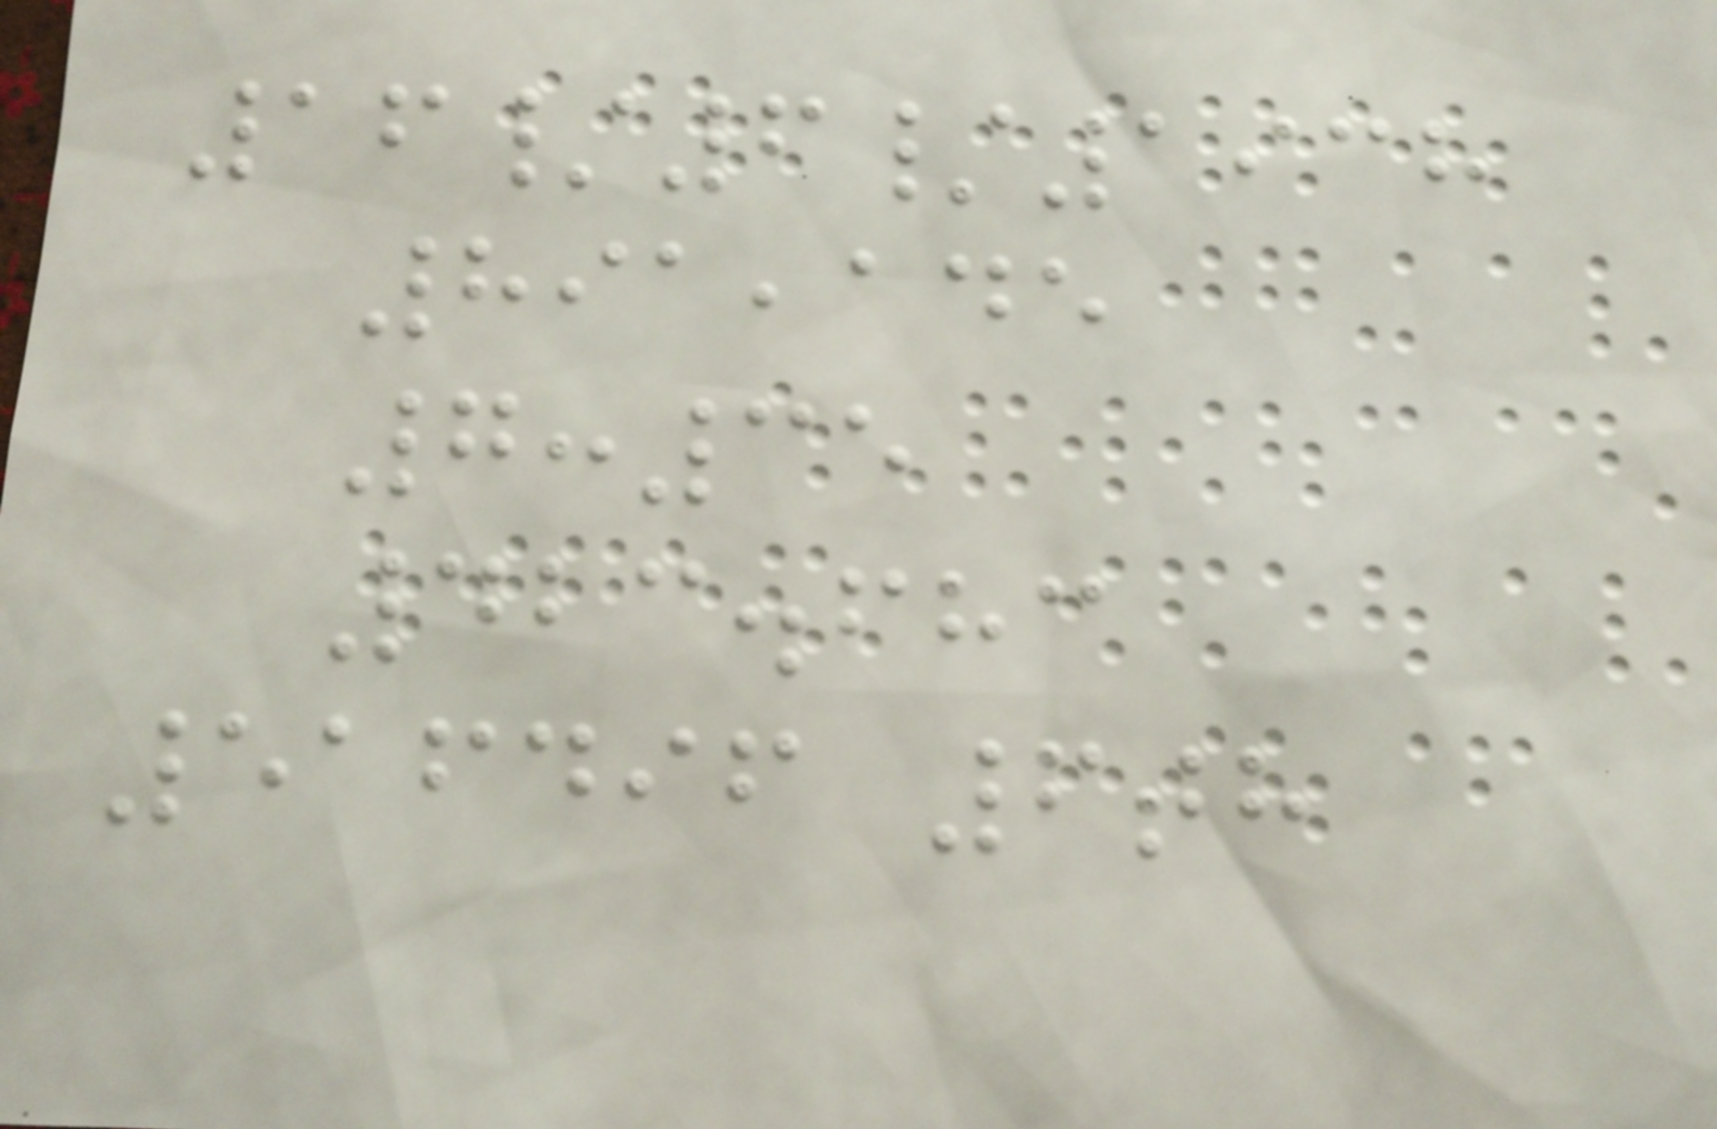16/6/1938
891,145
7:35
423.683
516496 6th
